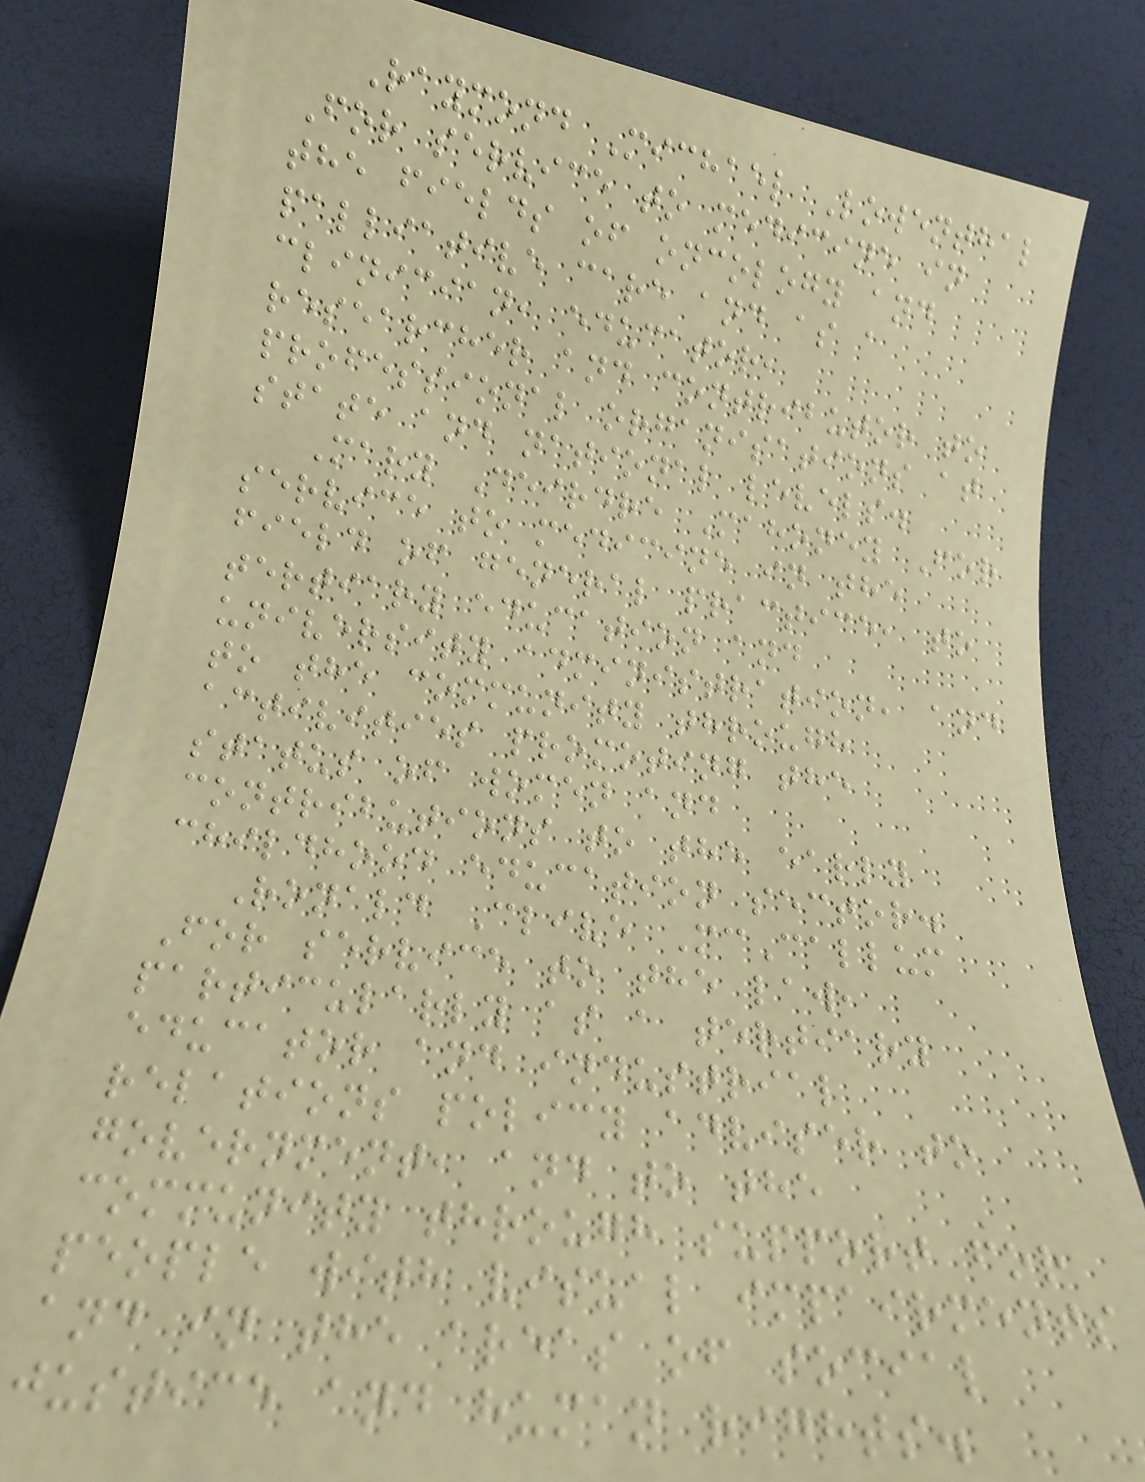Raymond Michael Lowenthal
For service to medicine in
the fields of oncology and
palliative care and as a
clinician, educator,
researcher and contributor to
professional organisations at
state and national levels.
Mary Deirdre Mahoney For
service to medicine in the
field of general practice, to
tertiary education and
university administration, and
to the community through
activities promoting the
status of women and
contributions to the early
childhood education sector.
Ronald Clive McCallum
For service to the law,
particularly as a tertiary
educator and industrial
relations policy adviser to
government, and to the
community through support for
people with visual impairments
and in the areas of social
justice and human rights.
